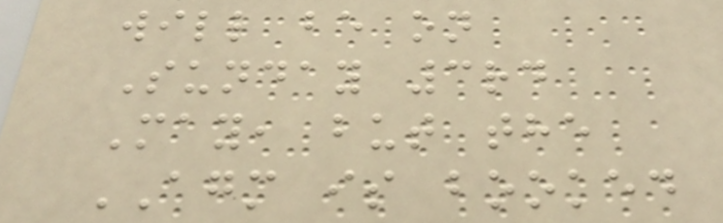will be on
Sunday 3rd
May, but the
AGM is booked
